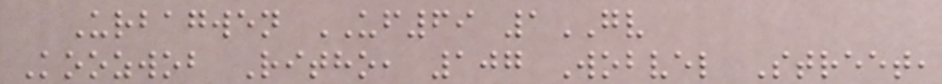Urbagwen UF69 1GV
Koozwob Ritho, 107 Wobvel Street,
